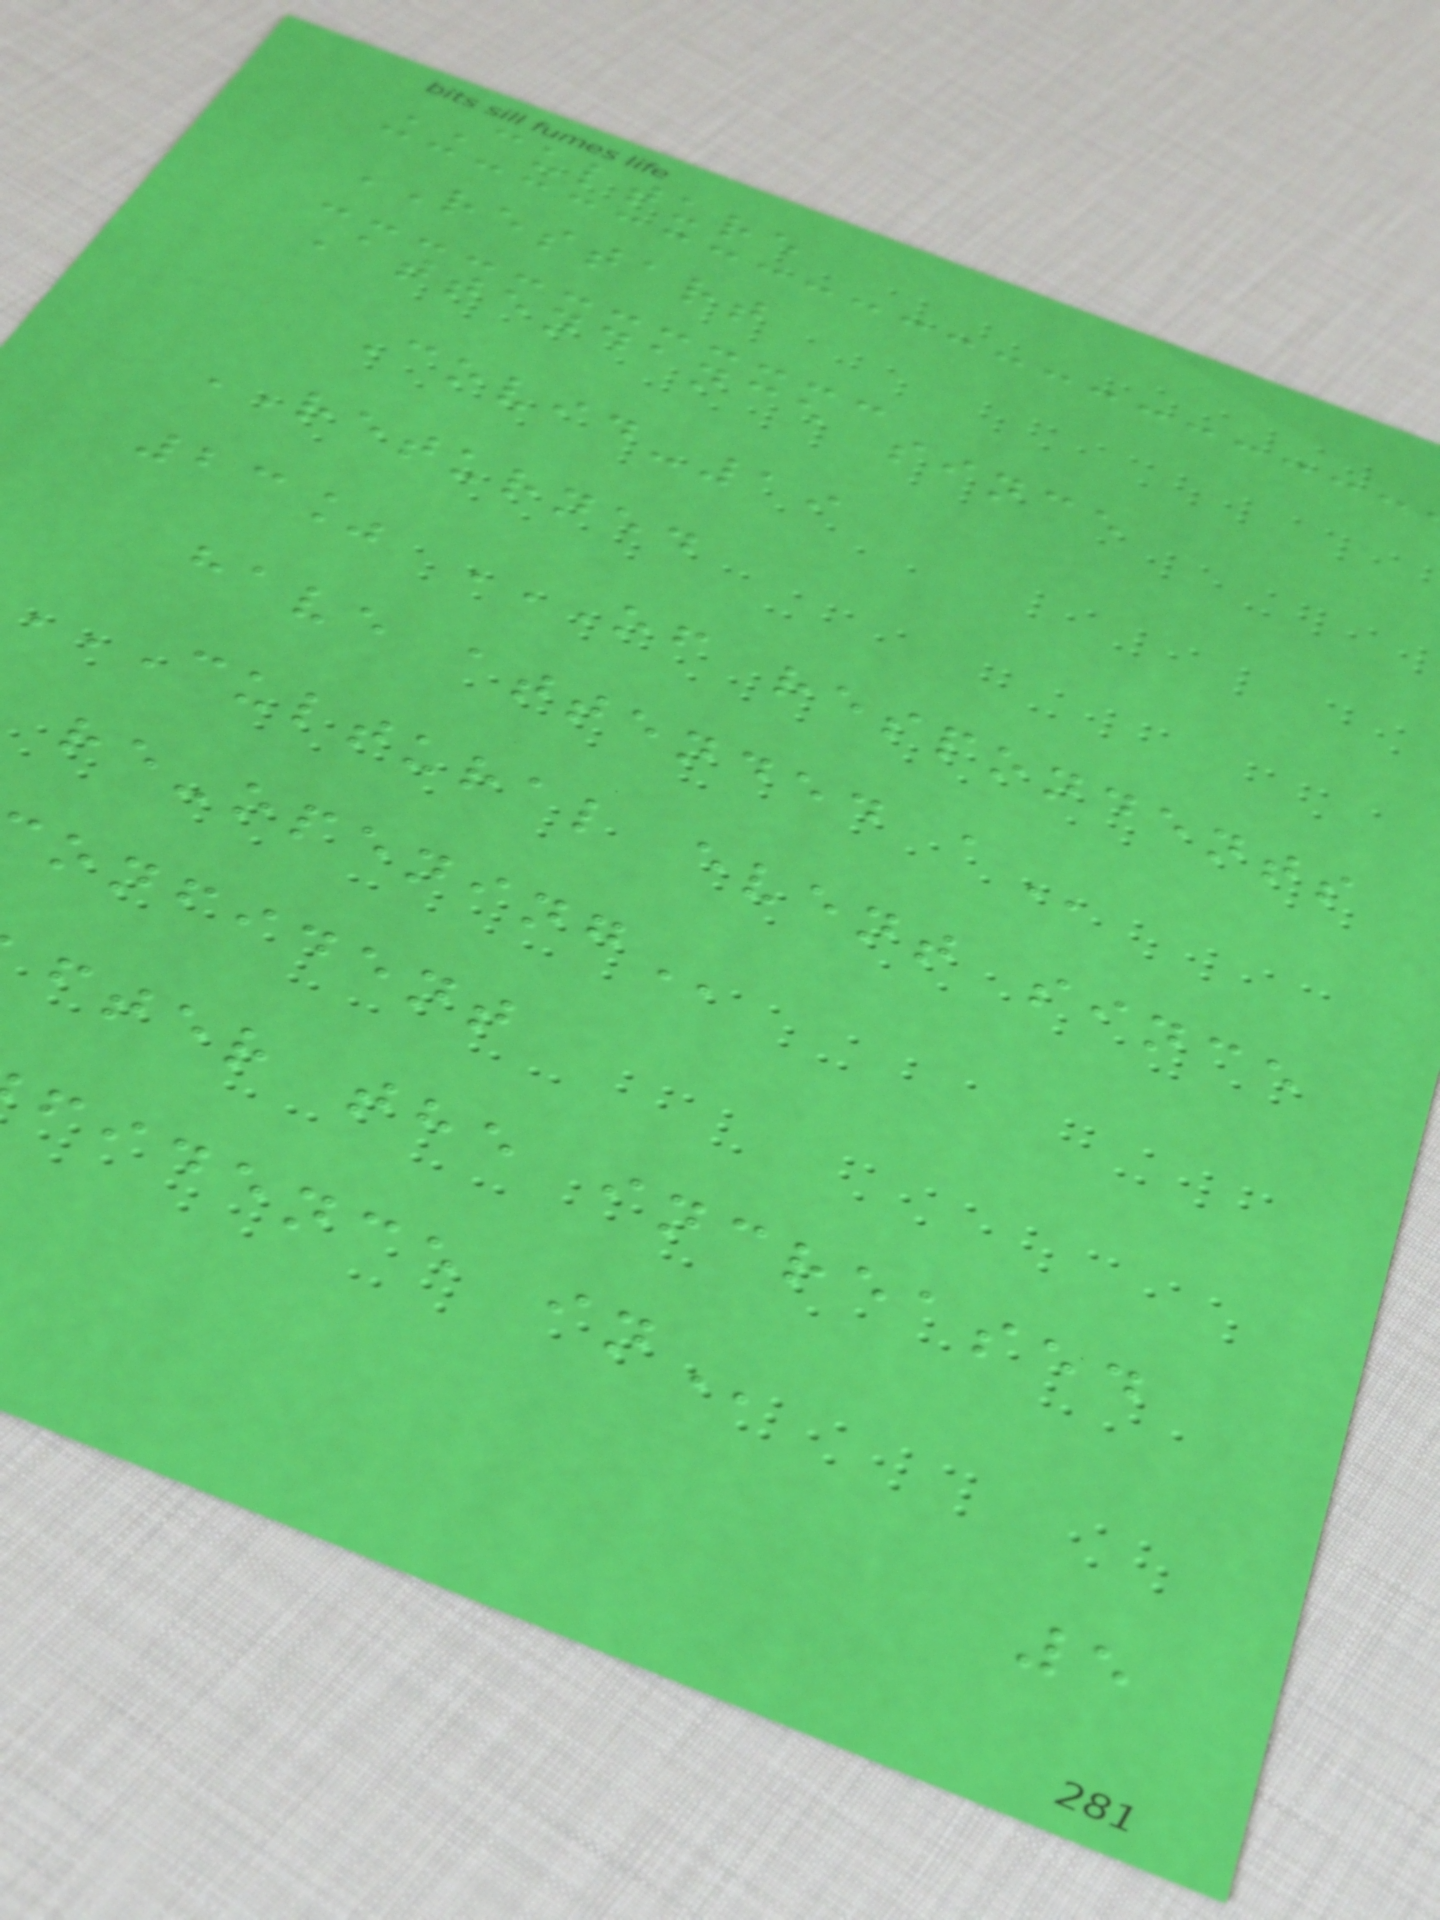CULTURE
RESTART
Attendance since
Covid-19
RETURNED
23% OF RESPONDENTS
have attended
CULTURAL EVENT SINCE
onfident
fter the increased
fidence
5
